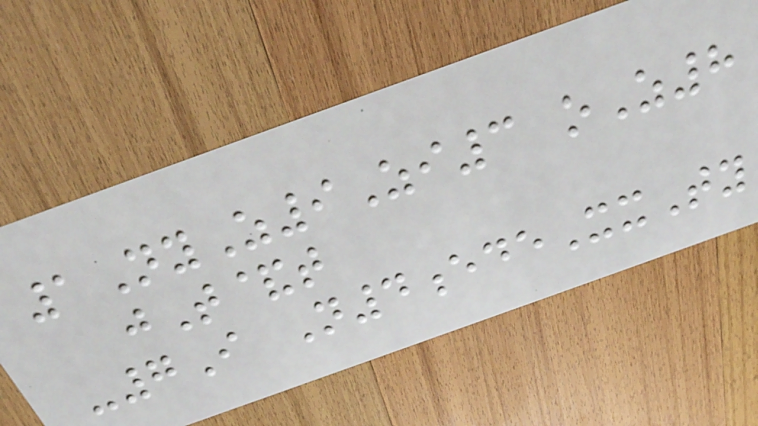1NyZ9Zi3 oZ8
jT&t
-7I N4edeXxTy
